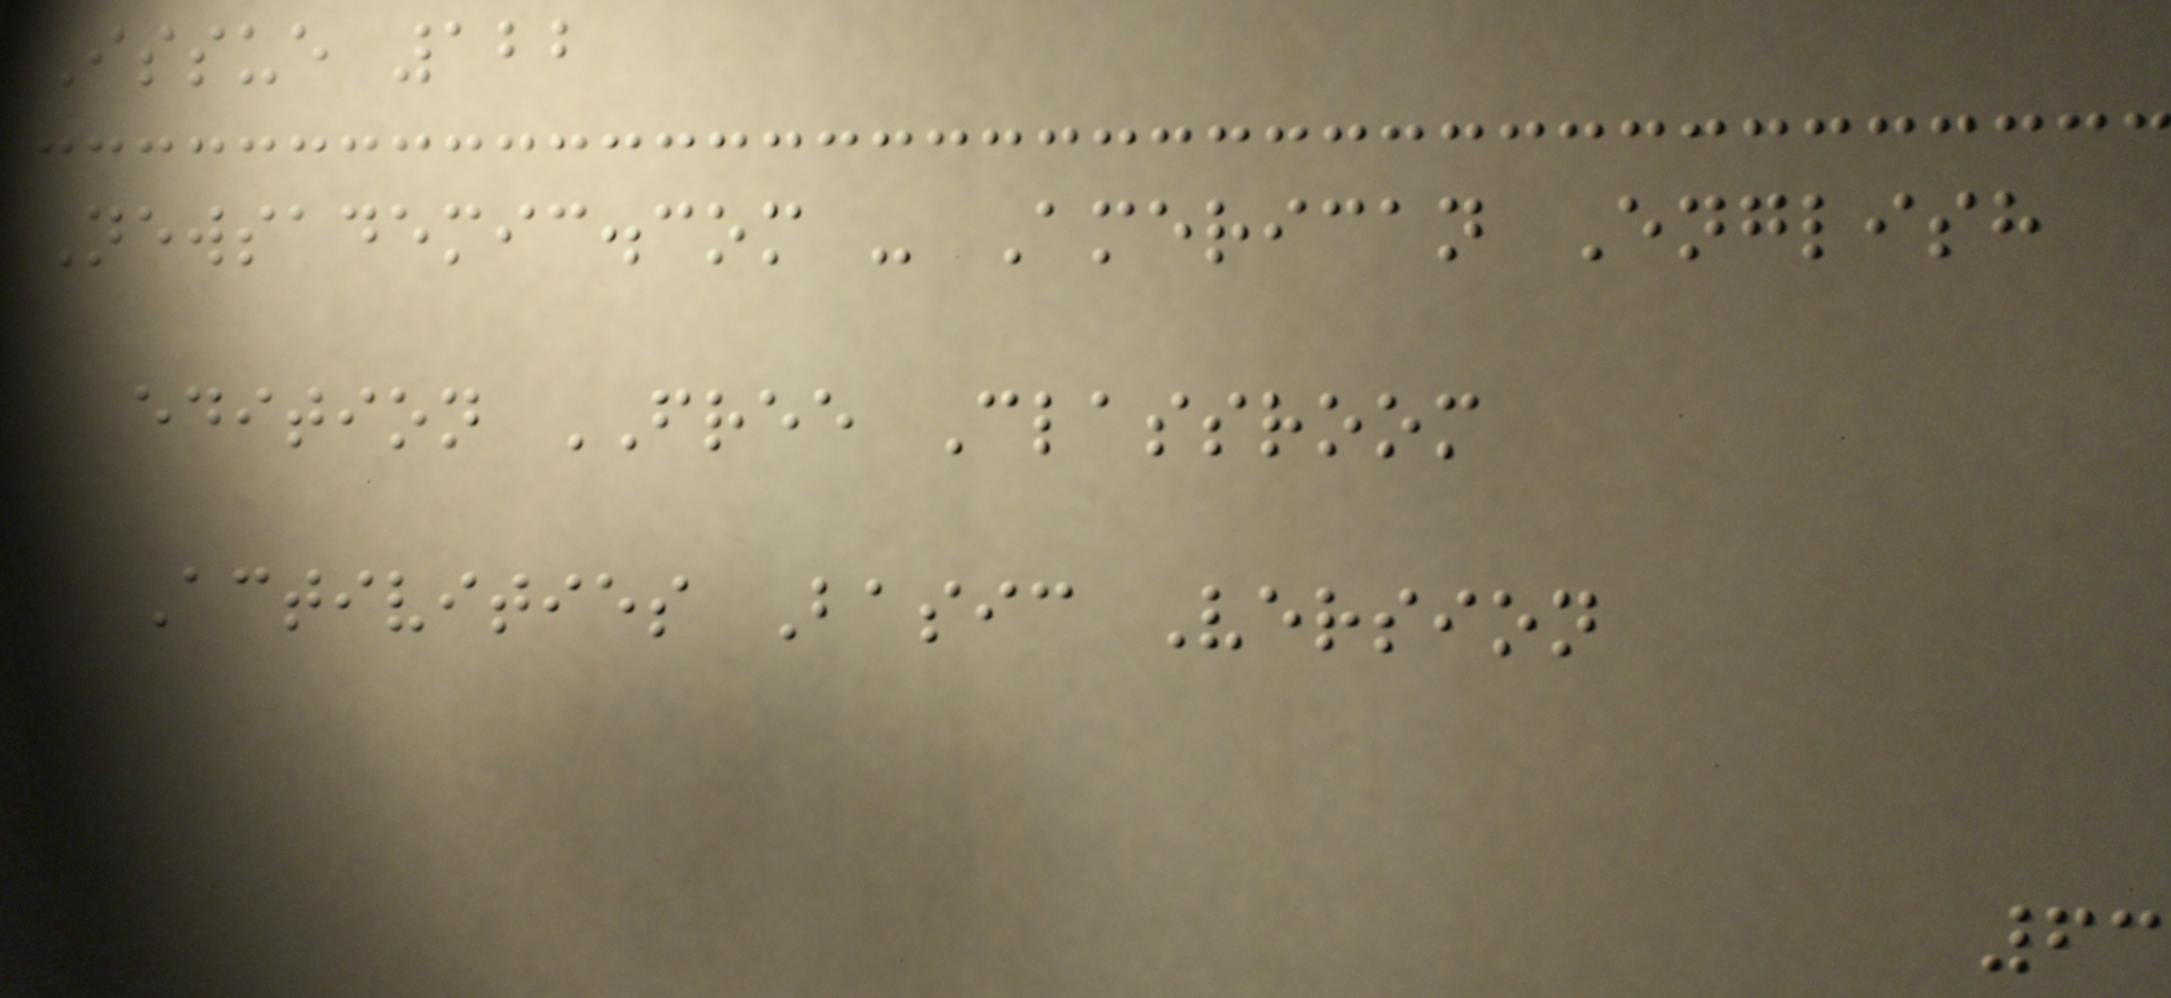Issue 122
Newsademic.com - American English
edition FREE Classroom
Activities Basic Version
63
